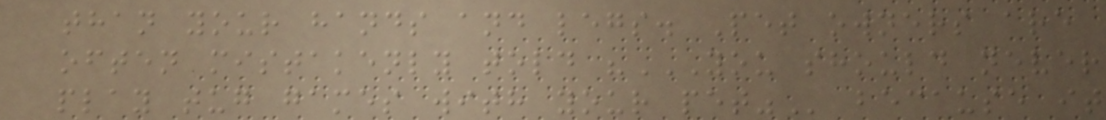than your hands and legs. Pet owners are
often mistakenly told "YOU SHOULD NEVER
PLAY TUG GAMES WITH YOUR PET" because it
